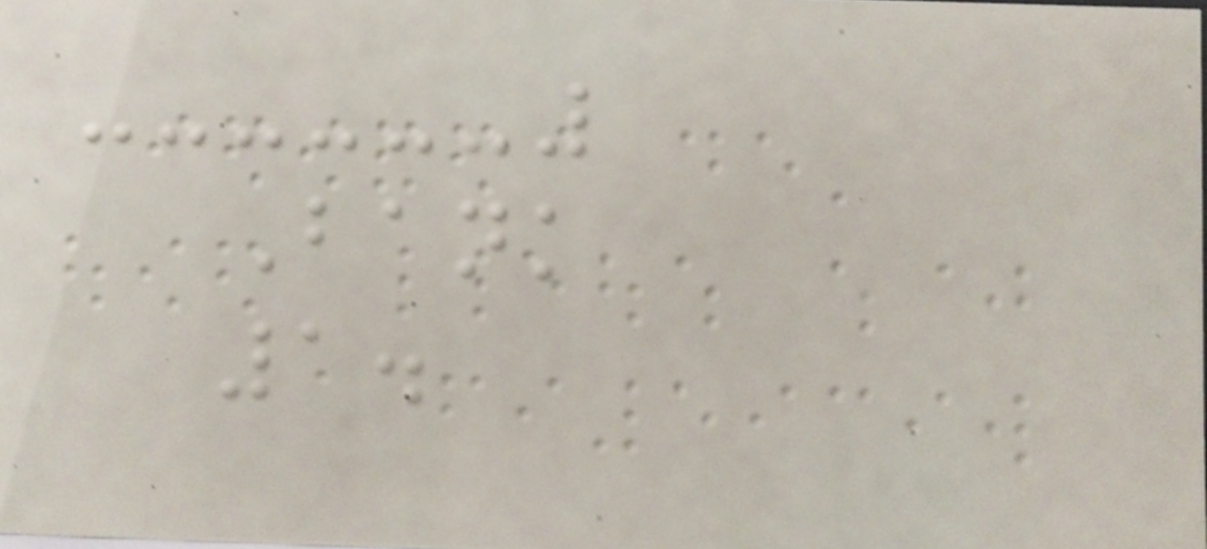Bank
1.
